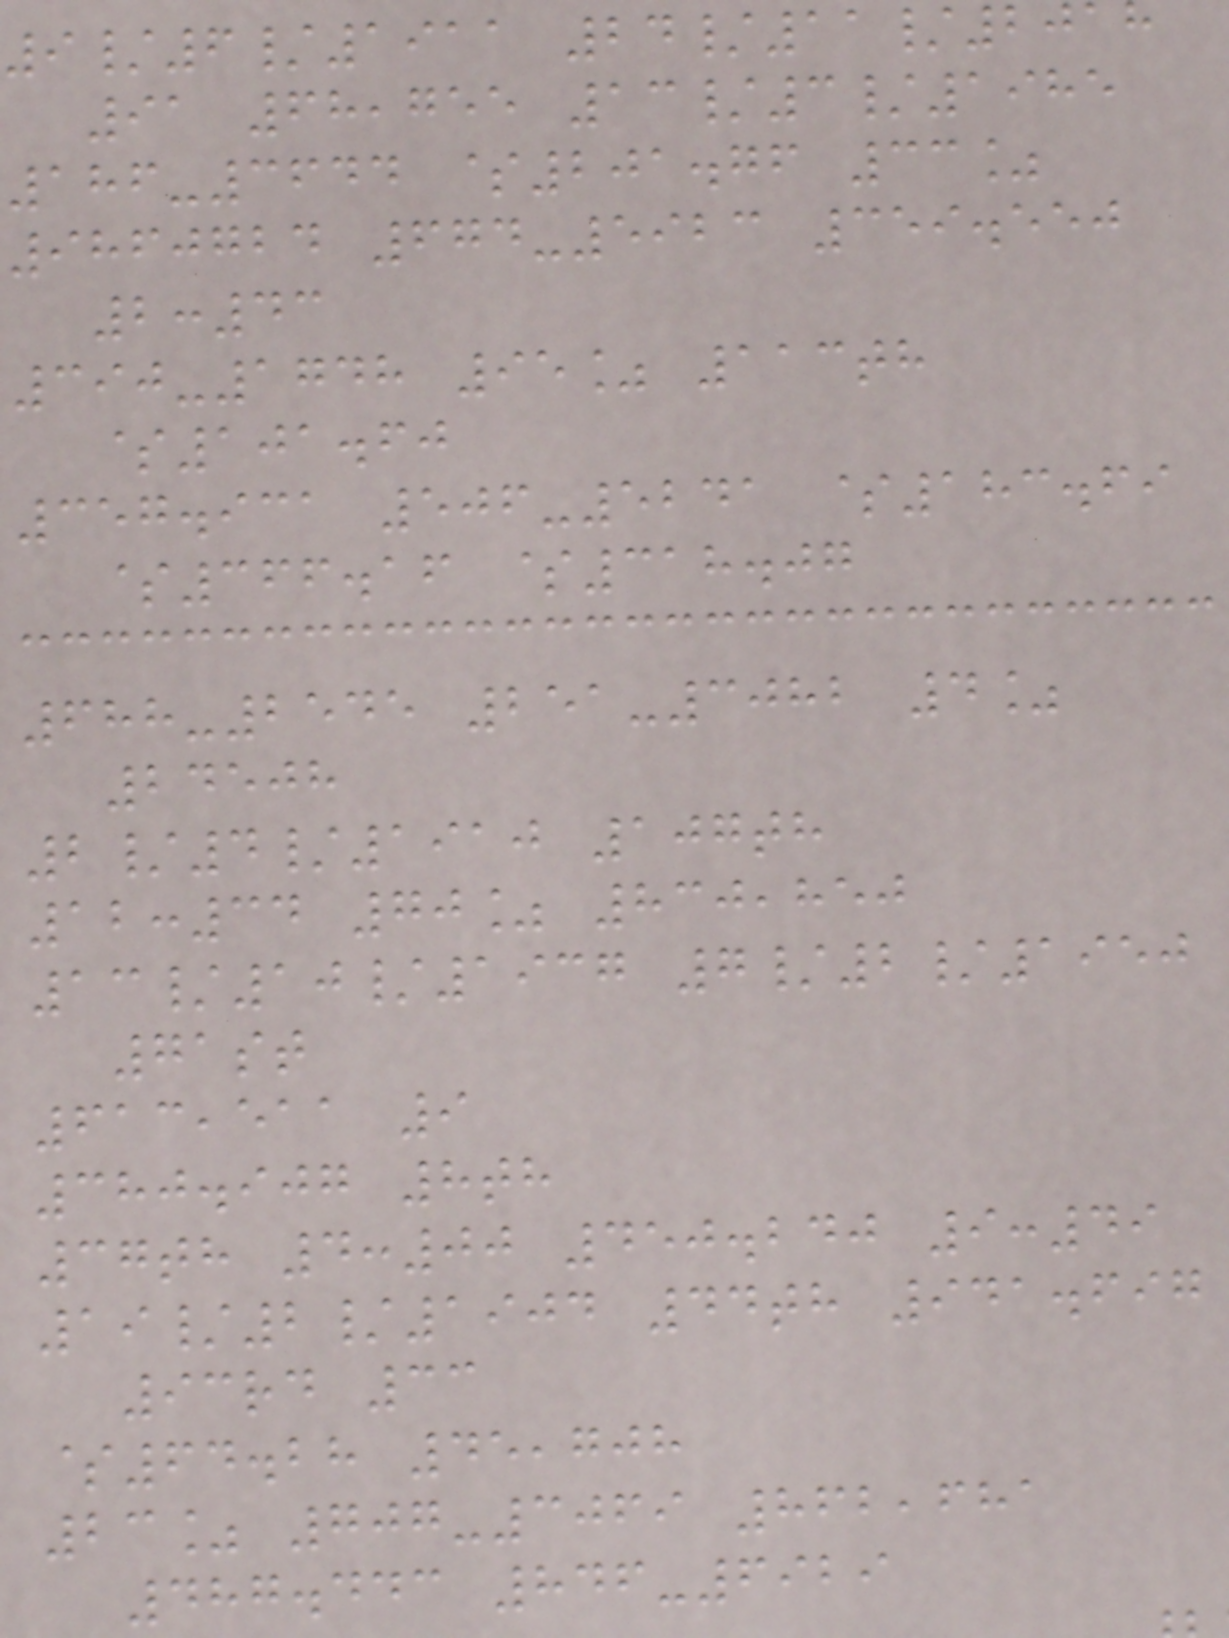9/6/1911 24/11/20
91 68,755 13/3/1985
186-3644 $201.76 33%
9860724 674-5923 359.550
2:43
390-1748 95% 113th
$101.60
357.931 506-5241 $183.69
$366.16 $318.07
688-2545 251-3082 4%
24508
2/4/1910 107th
12:34 70% 830,850
13/10/1937 7/2/1950
71st
613,511 9
380.907 8th
37th 4:00 450.240 9:49
19/2/1904 44th 941.697
93rd 33
$64.28 45,708
23% 707-3069 862,681
487.443 846-6929
